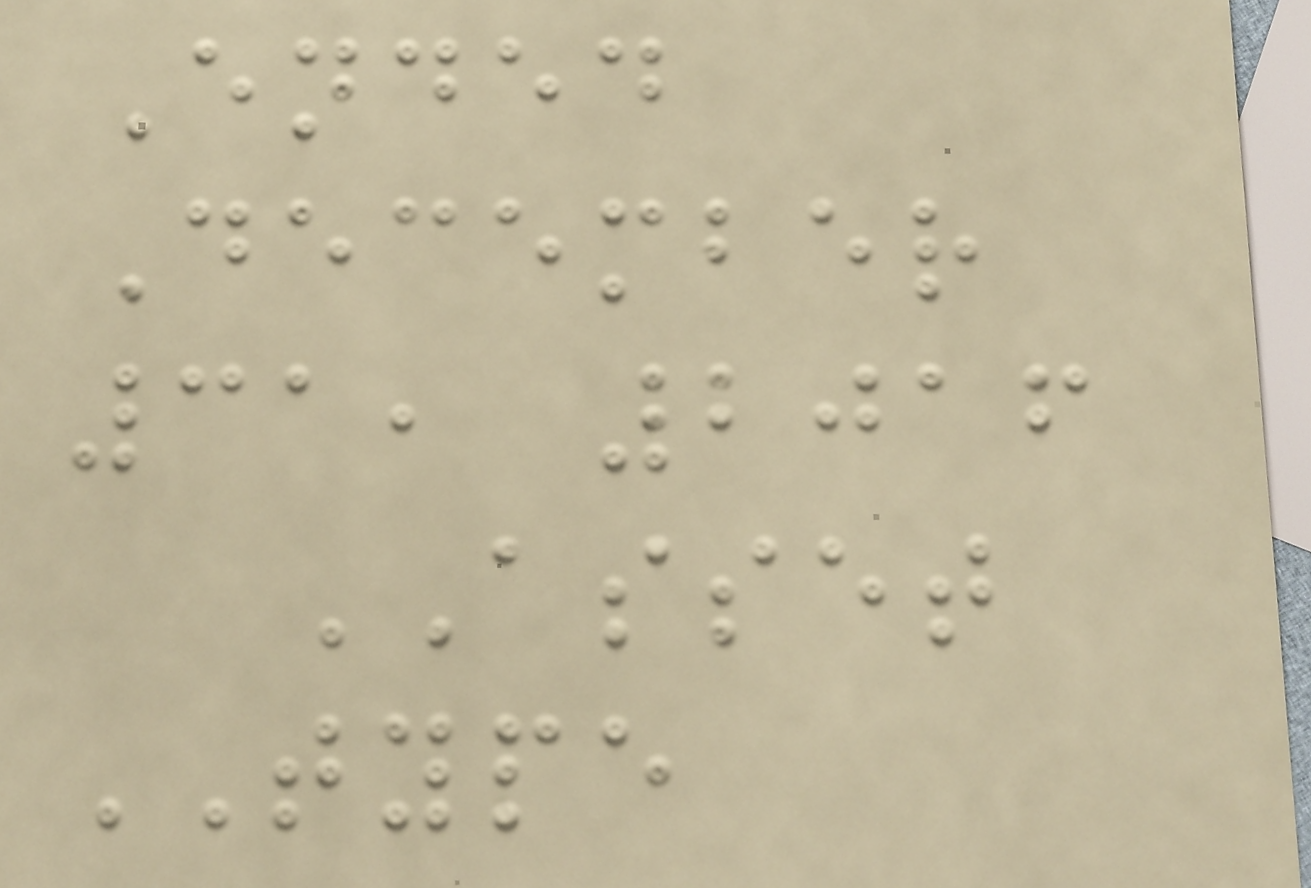Ended
December
31, 2016
ASSET
TYPE
